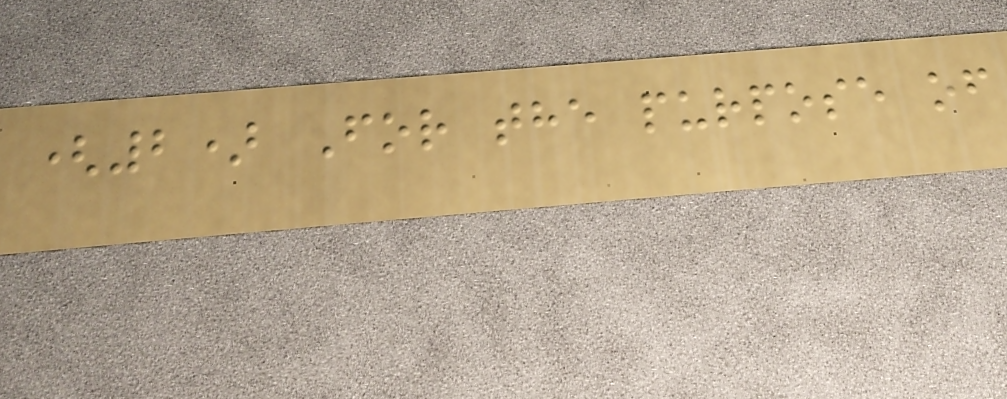(2) For the purpose of
